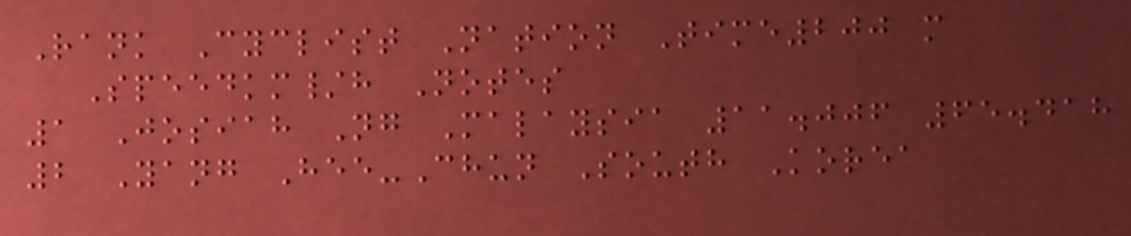Rank Cyclist Nation Time200 m
Speedkm/h Notes
1 Josiah Ng Malaysia 11.006 65.418
2 Yang Hee-Chun South Korea
